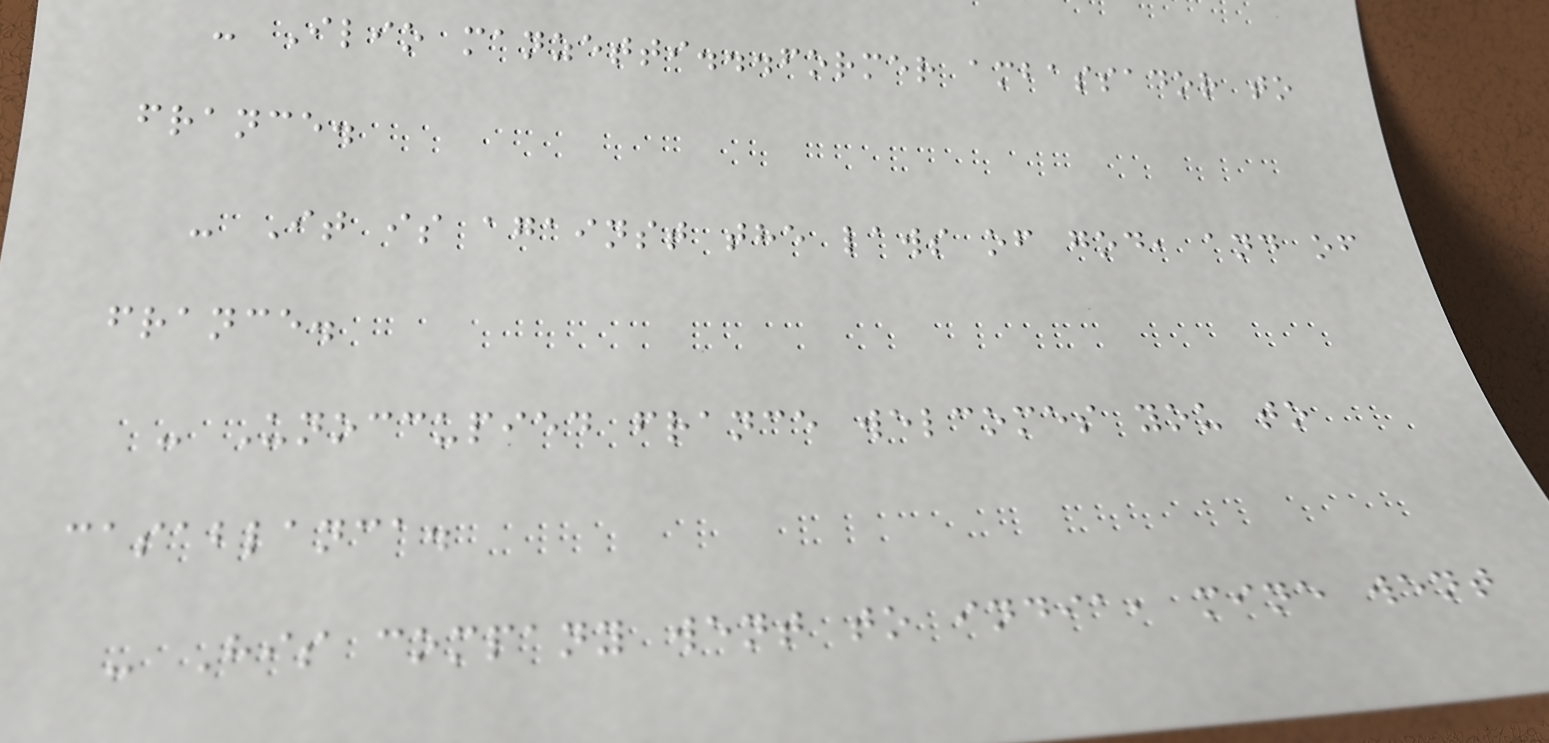- Ilio manzetti...former ambassador to
france.
- It is against the laws of god, and of
france.
- Unoccupied france welcomes you to
casablanca.
- His company went to india, mine went
